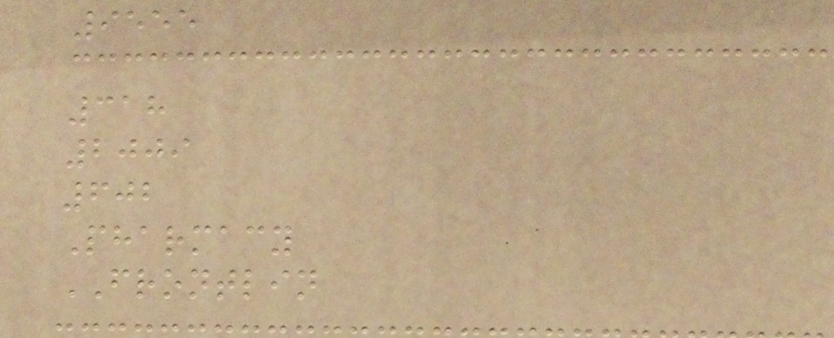9555
318
2009
602
Pharmacy
FRONTLIN
